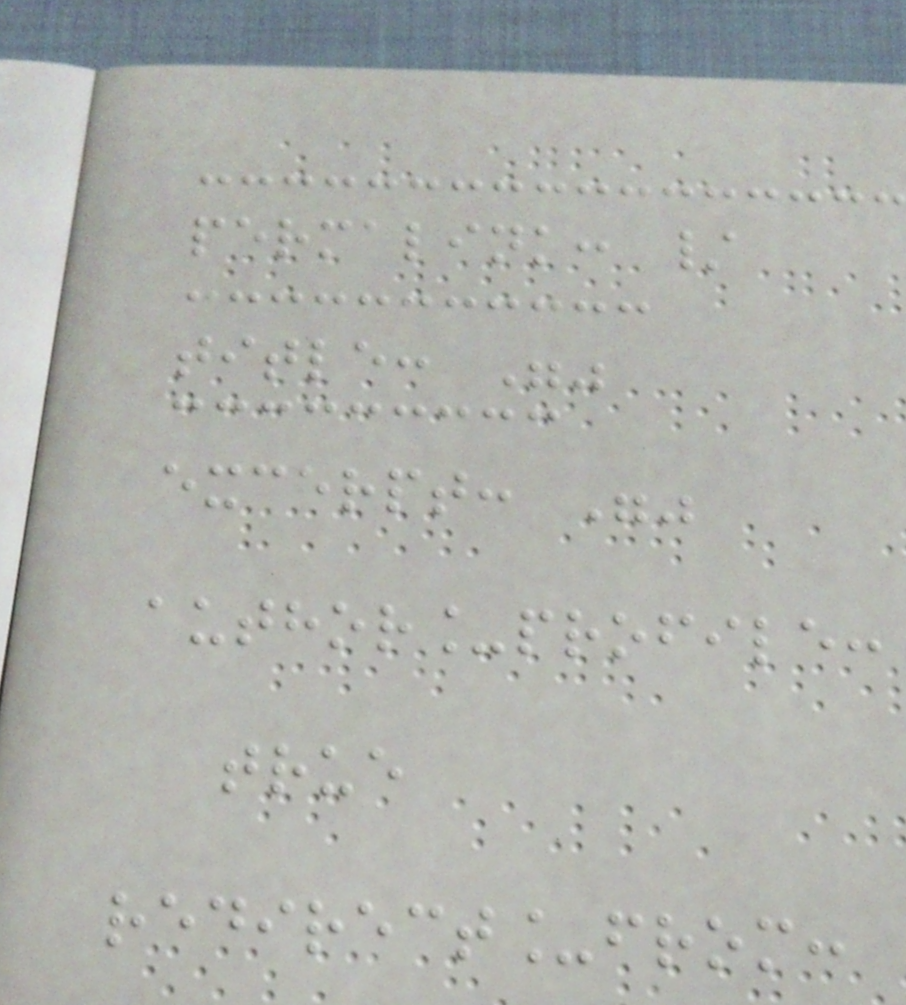permalink: /
title: ""
excerpt: ""
author_profile:
true
redirect_from:
